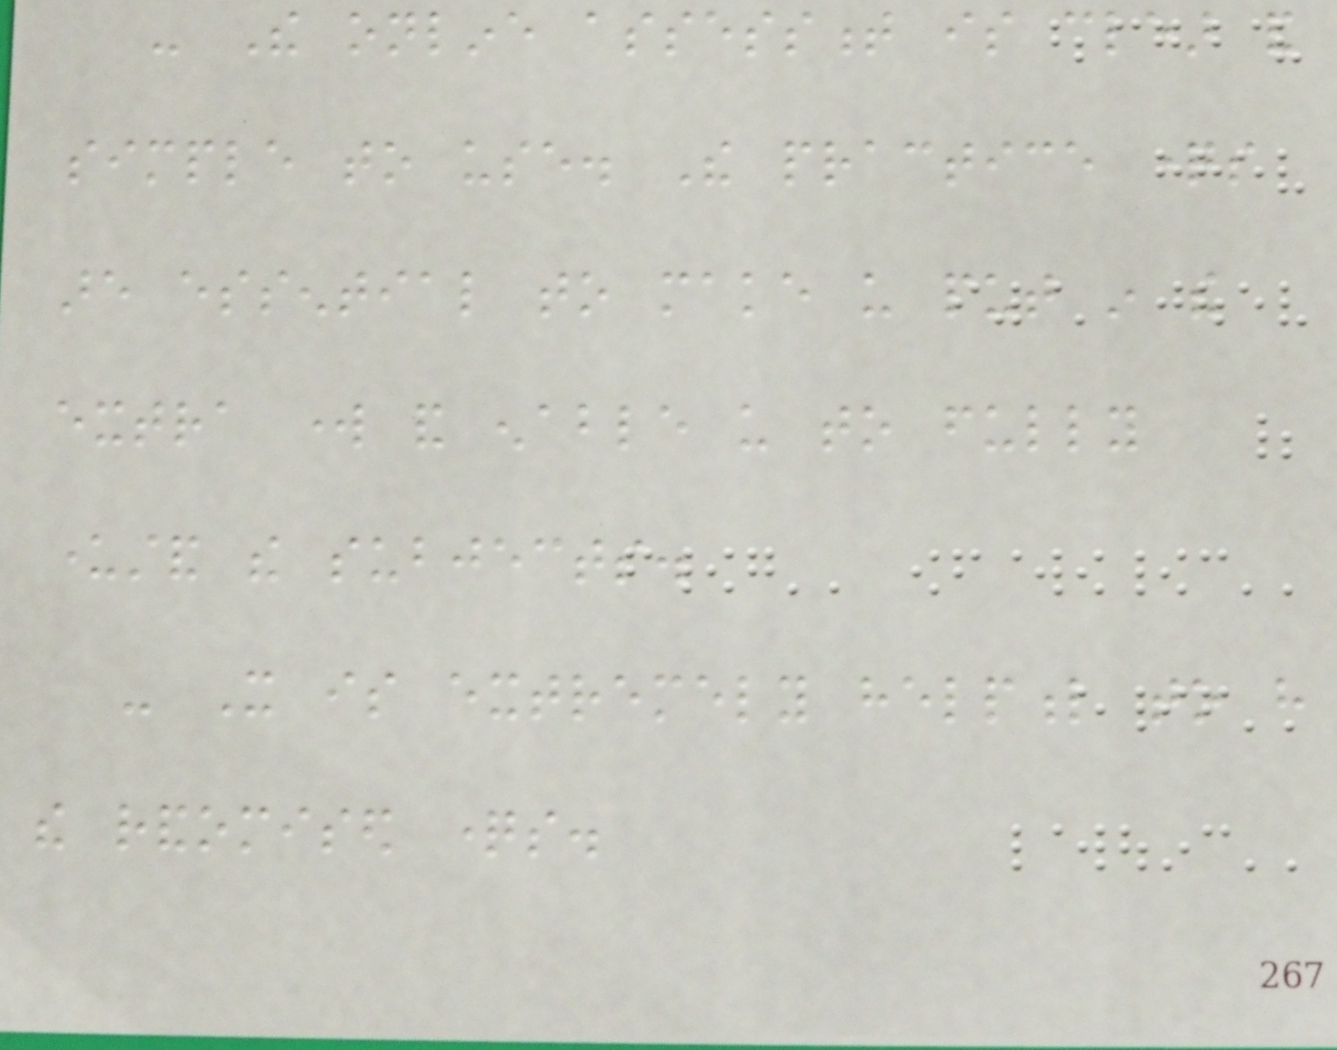- The online assessment is clear and
simple to use. The practice questions
are essential to make us put in the
extra work and enable us to fully
understand the subjects.
- It is extremely helpful to have
the randomised questions.
